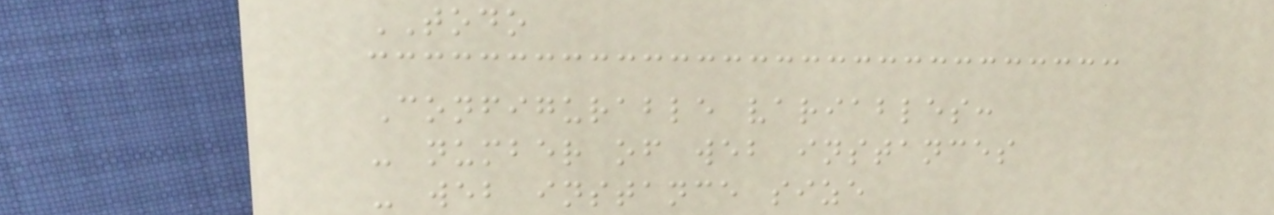TODO
Configurable variables:
- number of web instances
- web instance size
